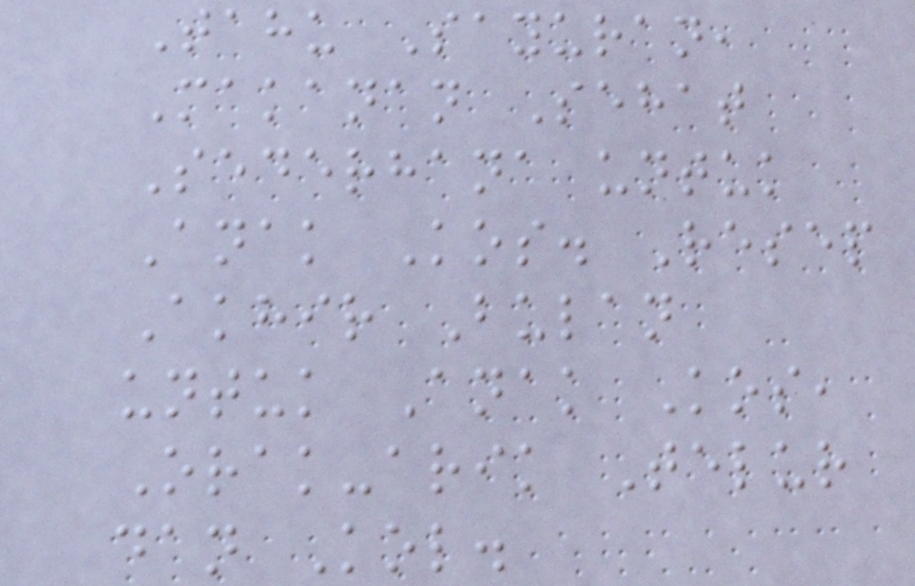Tahu Sayuran,
Makanan Sehat
Sederhana untuk
Anak Kos. Resep
Akhir Bulan
untuk Anak Kos,
Orak-arik Telur
dan Kol.
